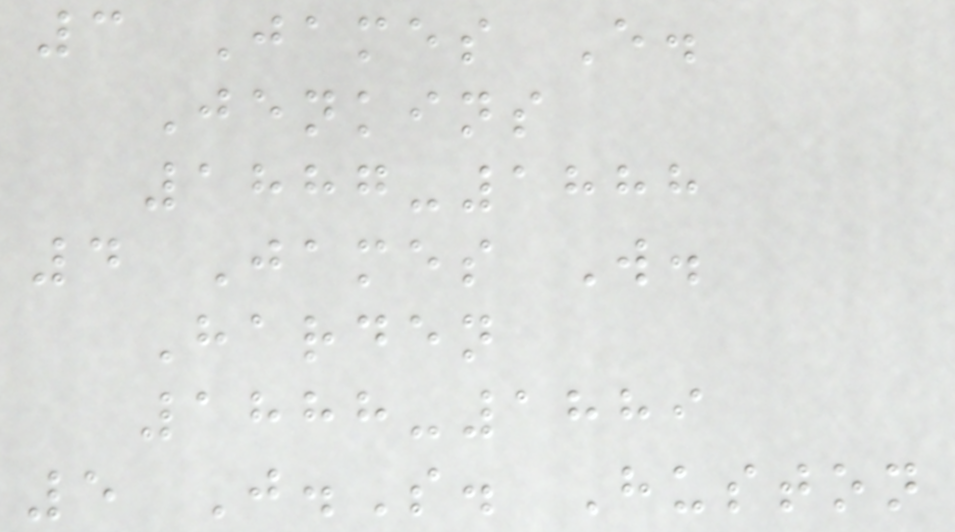3 James E.
Jenkins
1887-1888
4 James W.
Harden
1888-1889
5 J.S. Huston
